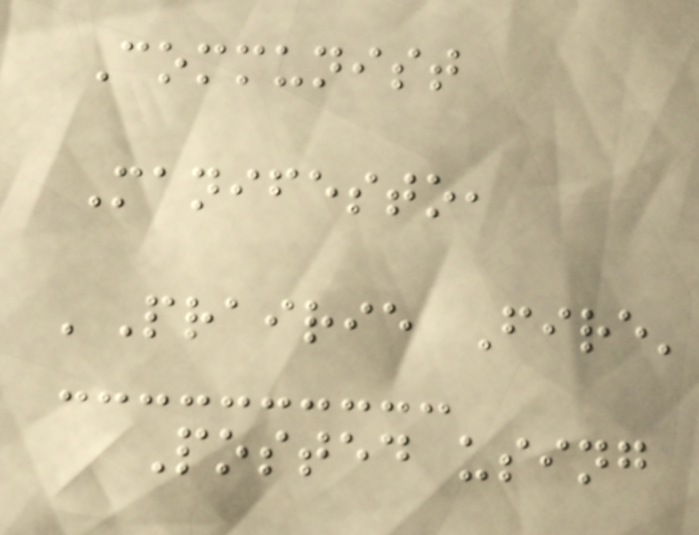Communist
Manifesto,
'Prairie Fire'
Posted using
